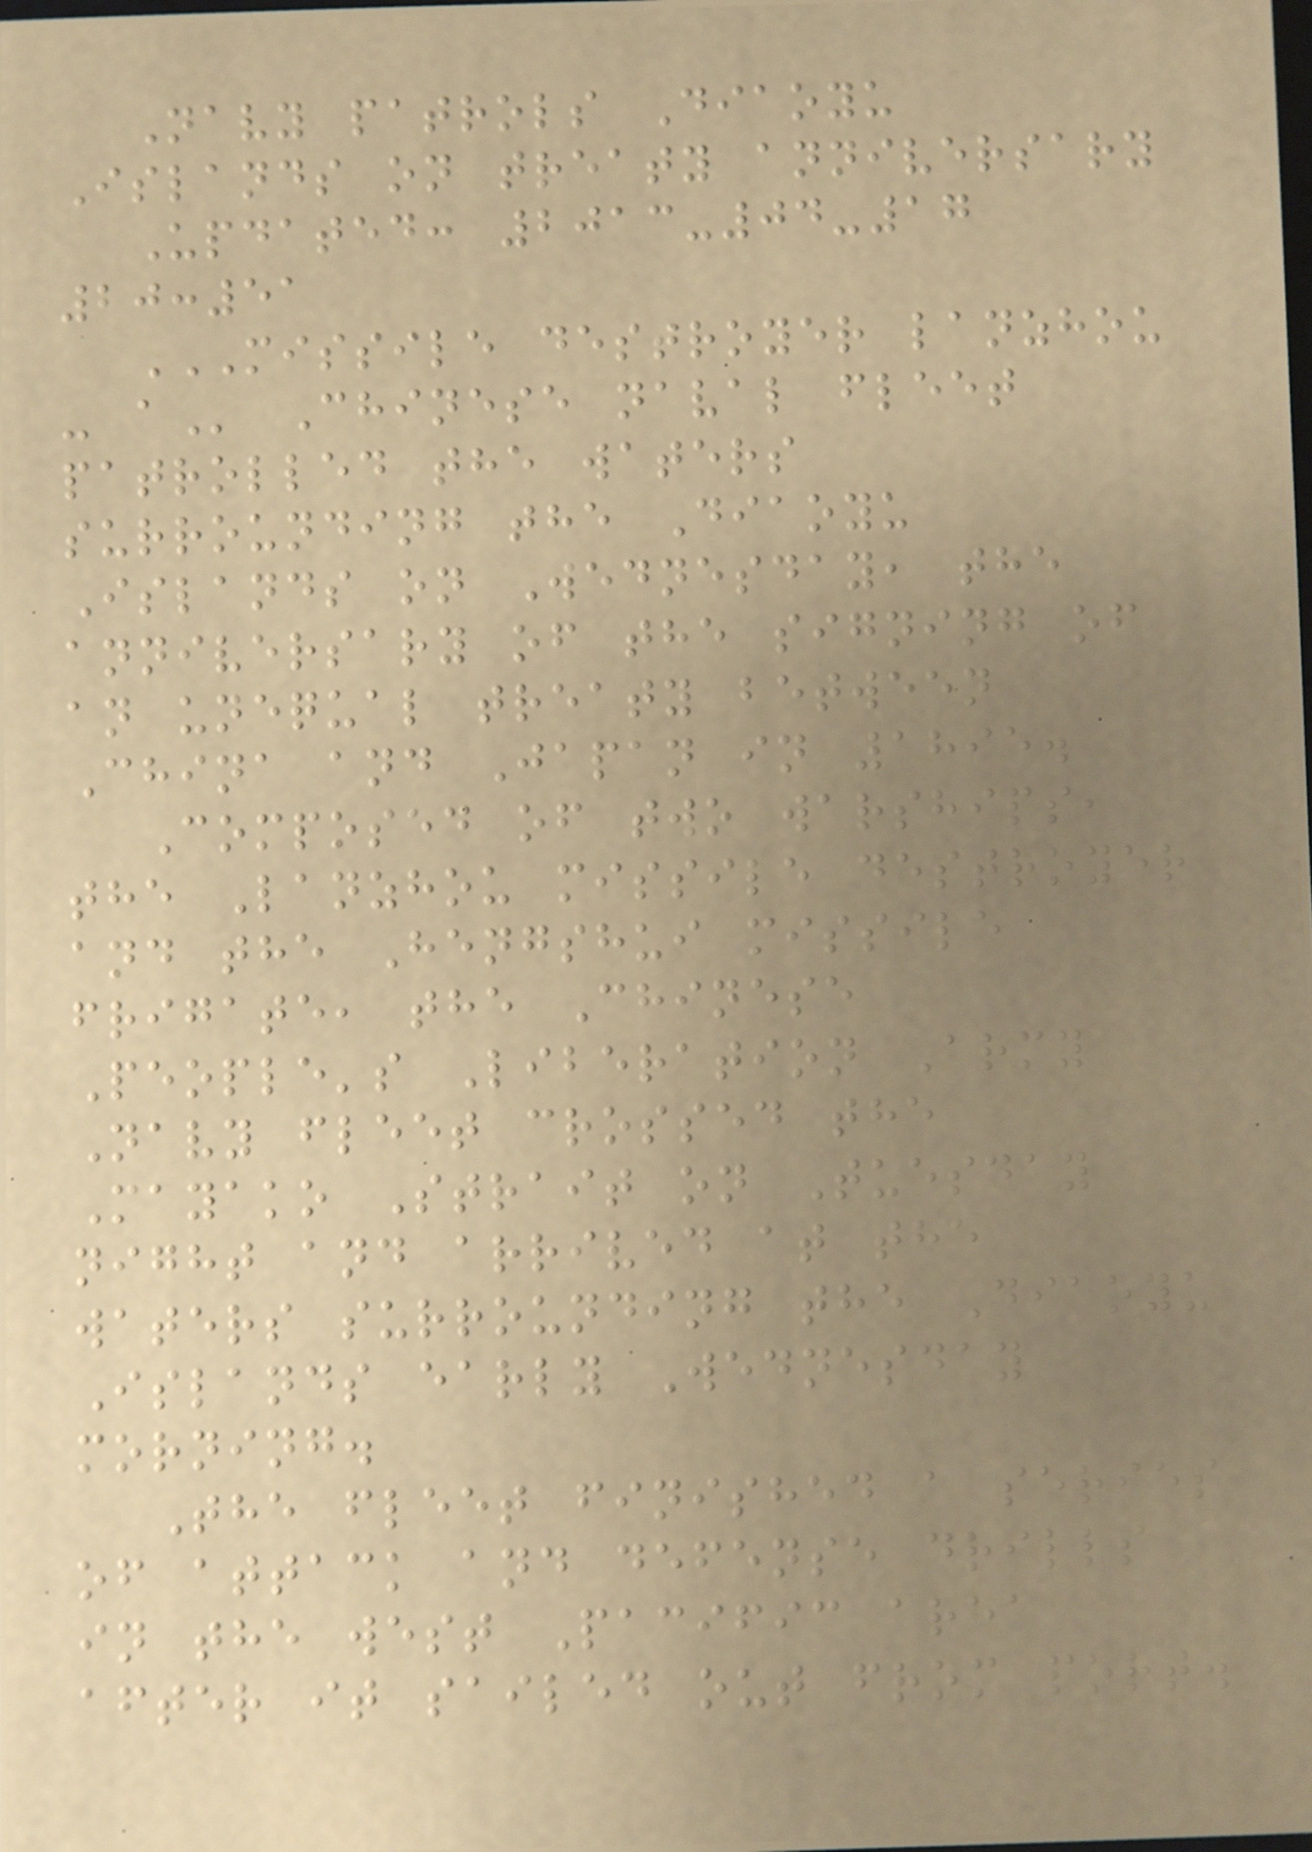Navy patrols Diaoyu
Islands on treaty anniversary
Updated: 2013-04-17
20:51
MISSILE DESTROYER LANZHOU
- A Chinese naval fleet
patrolled the waters
surrounding the Diaoyu
Islands on Wednesday, the
anniversary of the signing of
an unequal treaty between
China and Japan in 1895.
Composed of two warships,
the Lanzhou missile destroyer
and the Hengshui missile
frigate, the Chinese
People's Liberation Army
Navy fleet crossed the
Mayako Strait on Tuesday
night and arrived at the
waters surrounding the Diaoyu
Islands early Wednesday
morning.
The fleet finished a series
of attack and defense drills
in the west Pacific area
after it sailed out from port.
